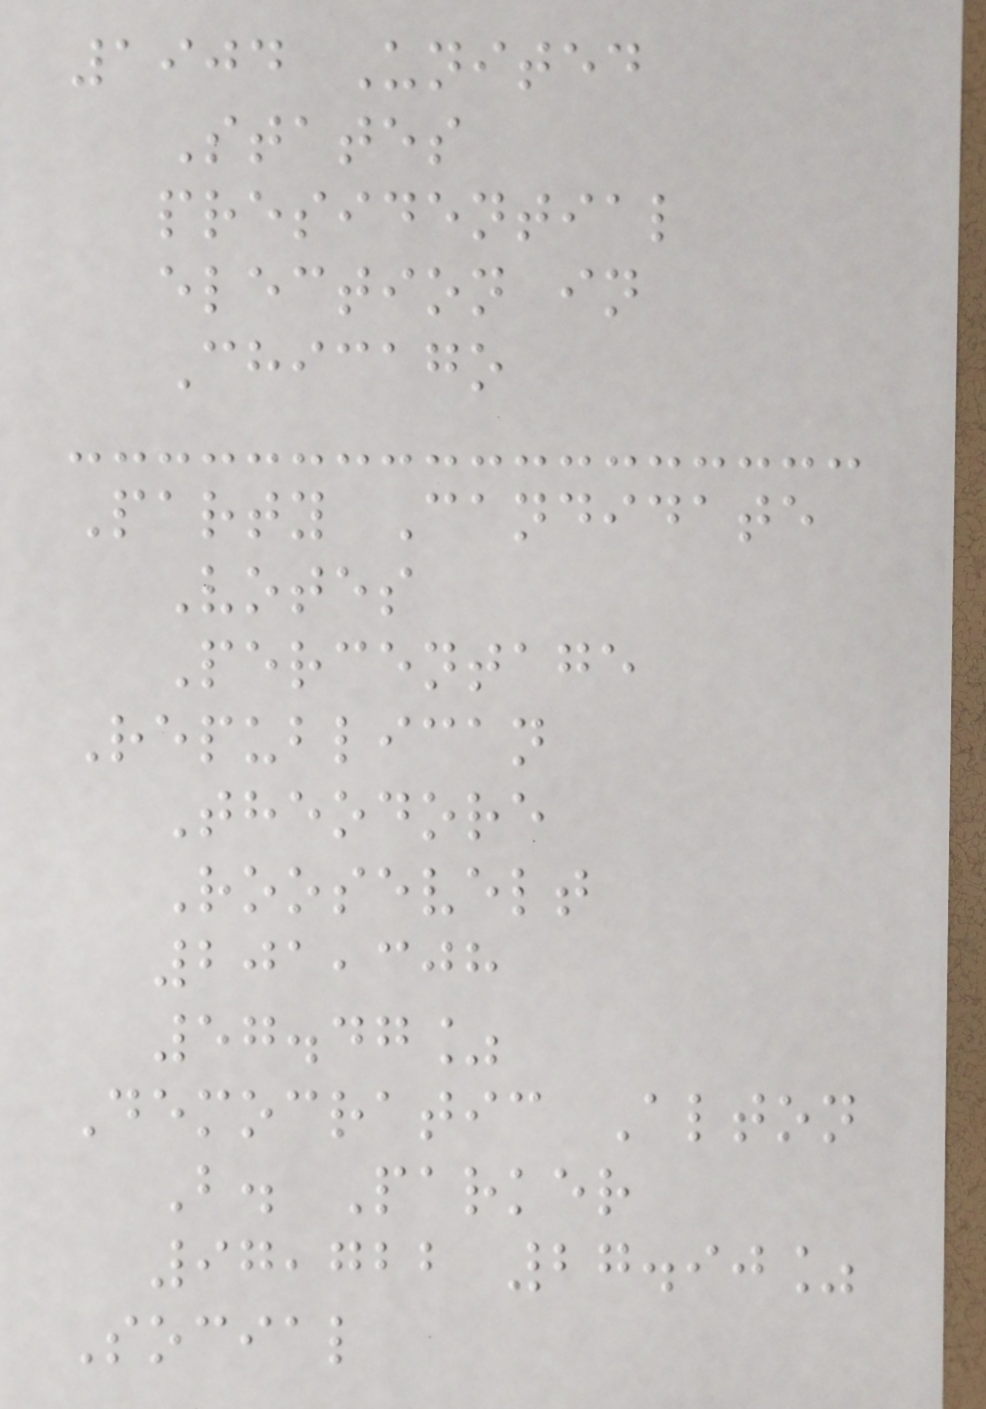1904 United
States
presidential
election in
Chicago
Party Candidate
Votes
Percentage
Republican
Theodore
Roosevelt
201,308
57.47%
Democratic Alton
B. Parker
97,722 27.90%
Social
